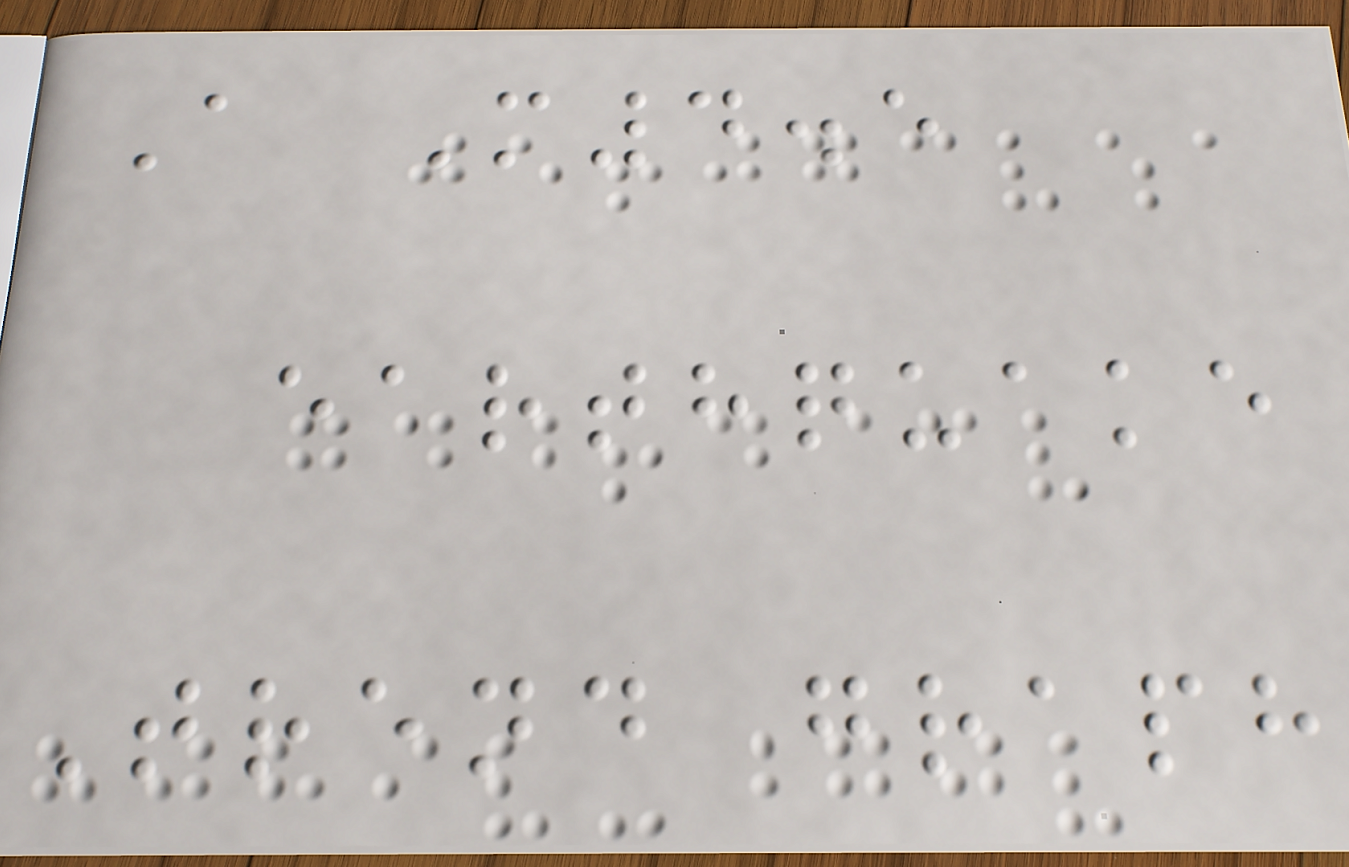A M4.5
earthquake
Trend graph
